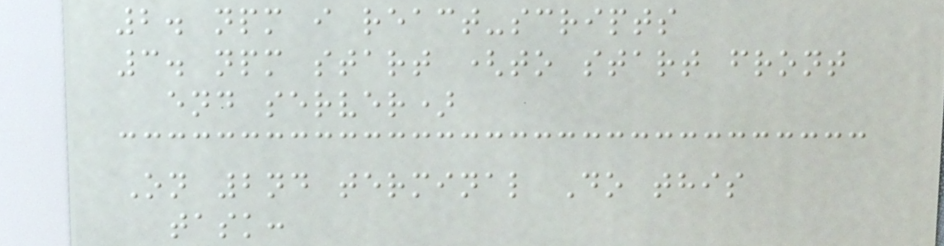2. npm i react-scripts
3. npm start (to start front
end server)
On 2nd terminal Do this
task:
